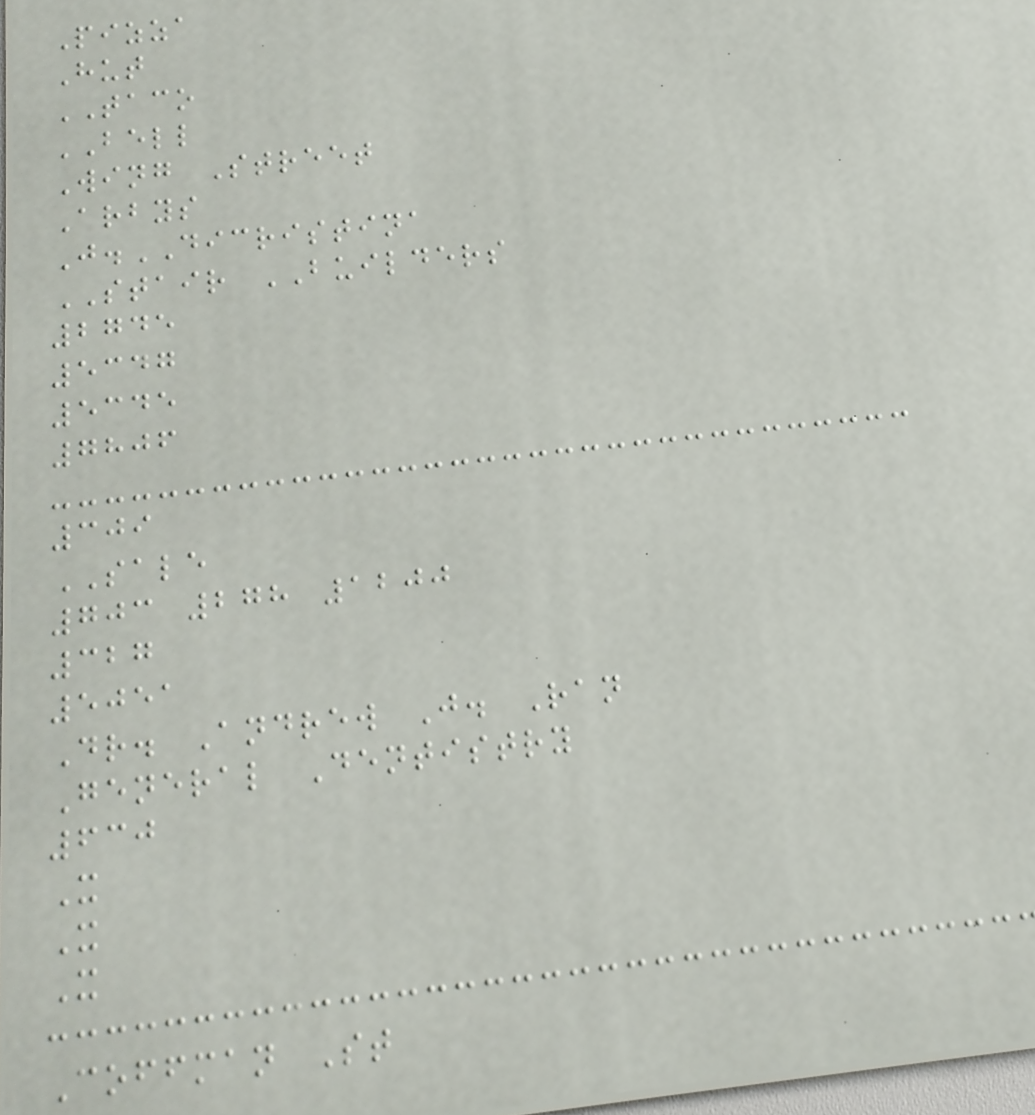Pizza
Hut
TACO
BELL
Wing Street
Arbys
J.DICRISTINA
STAIR BUILDERS
2745
5347
5345
7806
309
SALE
703 278 1200
327
5051
Dr. Andrew J. Ran
General Dentistry
630
X
X
X
Coffman St
